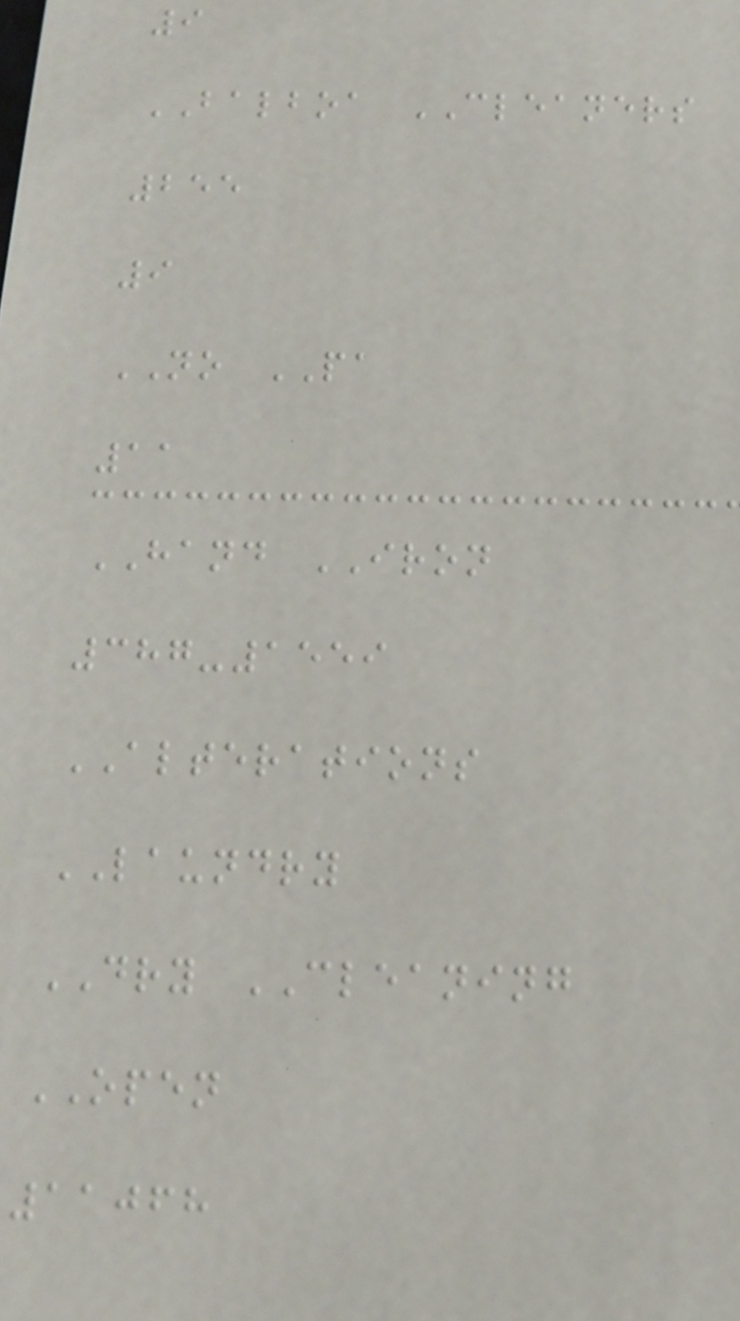9
BALBOA CLEANERS
255
9
NO PA
11
HAND IRON
387-1559
ALTERATIONS
LAUNDRY
DRY CLEANING
OPEN
11068
